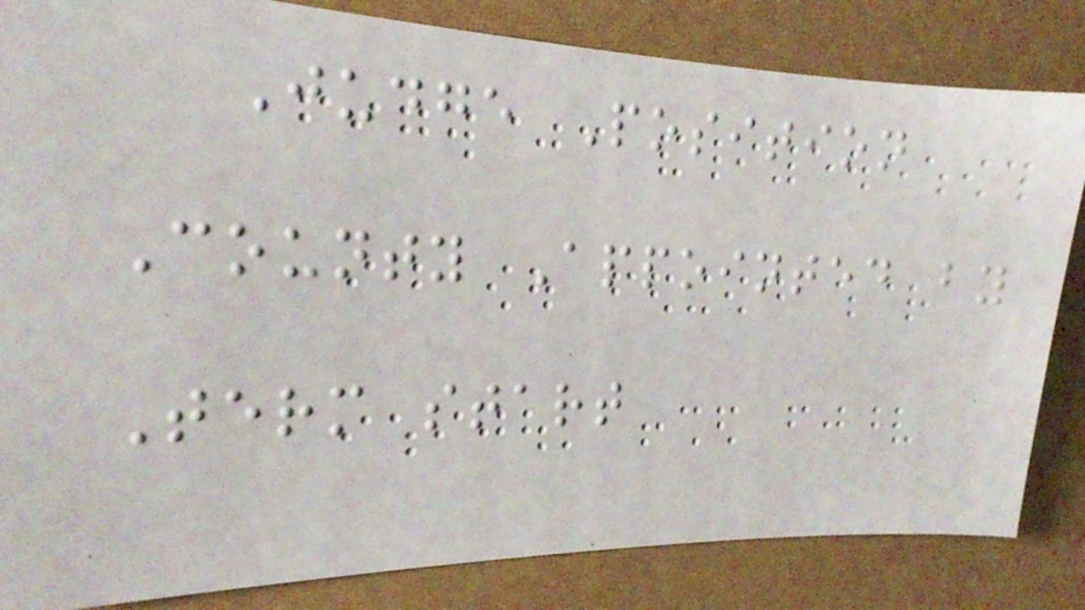Judge Position
County Appointed by
Term start
